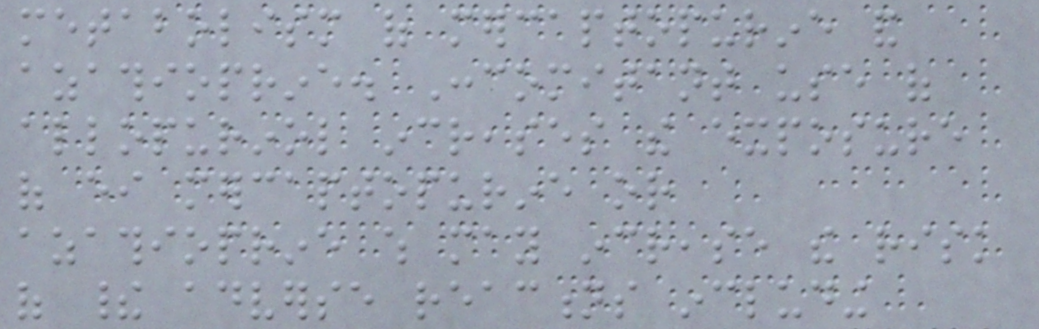metabolism of mercaptopurine and
azathioprine. Concomitant use of
allopurinol increases the exposure
of either mercaptopurine or
azathioprine which may increase the risk
of their adverse reactions including
